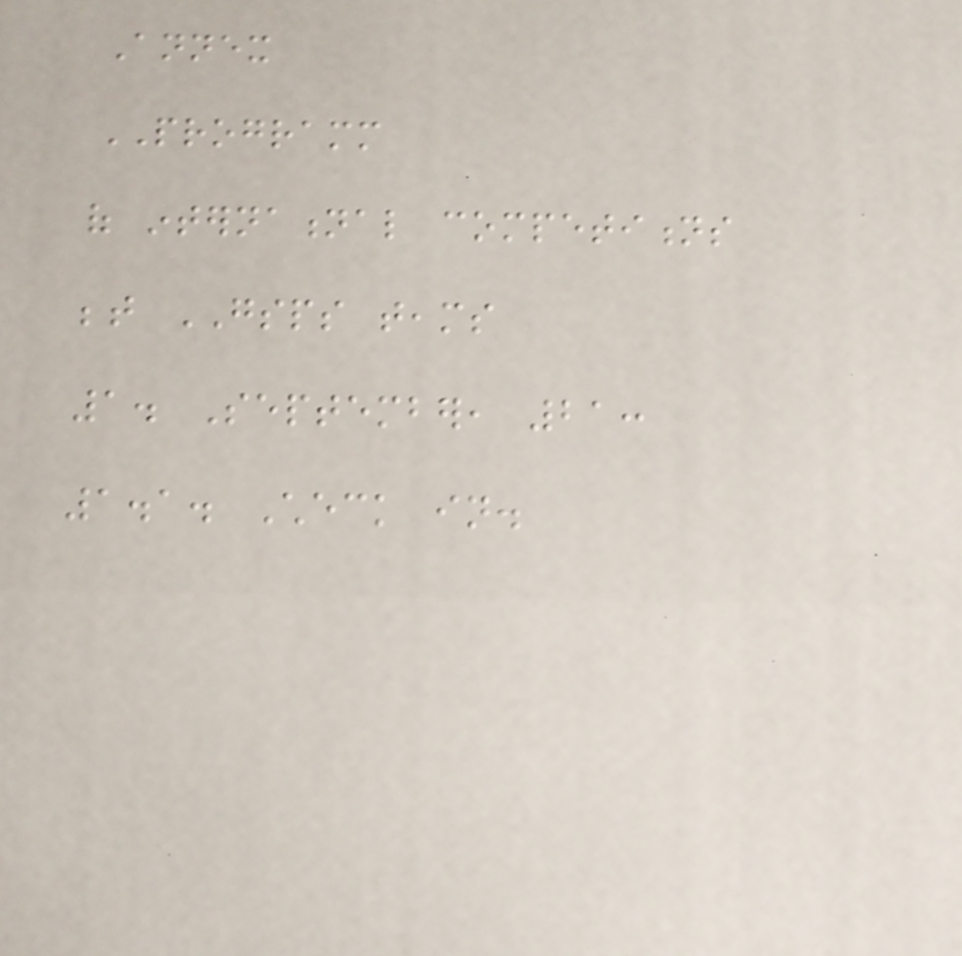Annex
PROGRAMM
of international competitions
between GSPS teams
1. September, 21:
1.1. Check in.
